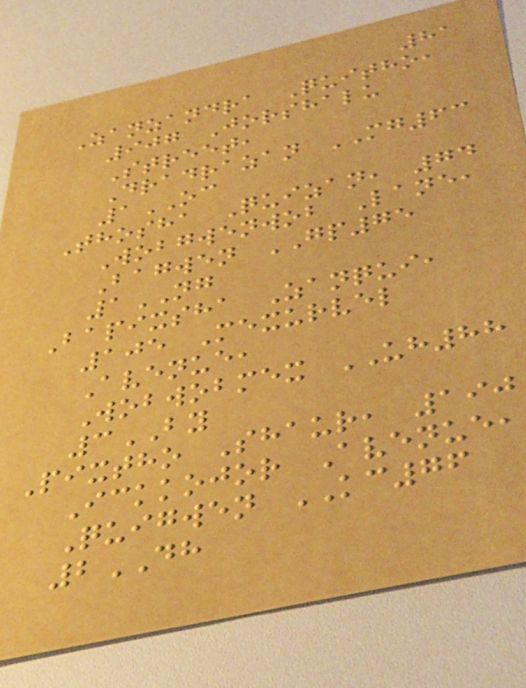81
Zanzandra Quitho,
907 Jorshalu
Street,
Dradrazan MG63
1OC
Thosha Quizan, 74
Wobgwenwob Lane,
Bagwen GP75
1NG
Bapixsha Zanqui,
105 Mexurvel
Avenue,
Wobwobmex UH88
3BY
Pixtho Shaur, 190
Ickkojor Avenue,
Quigwen KC76
2DH
